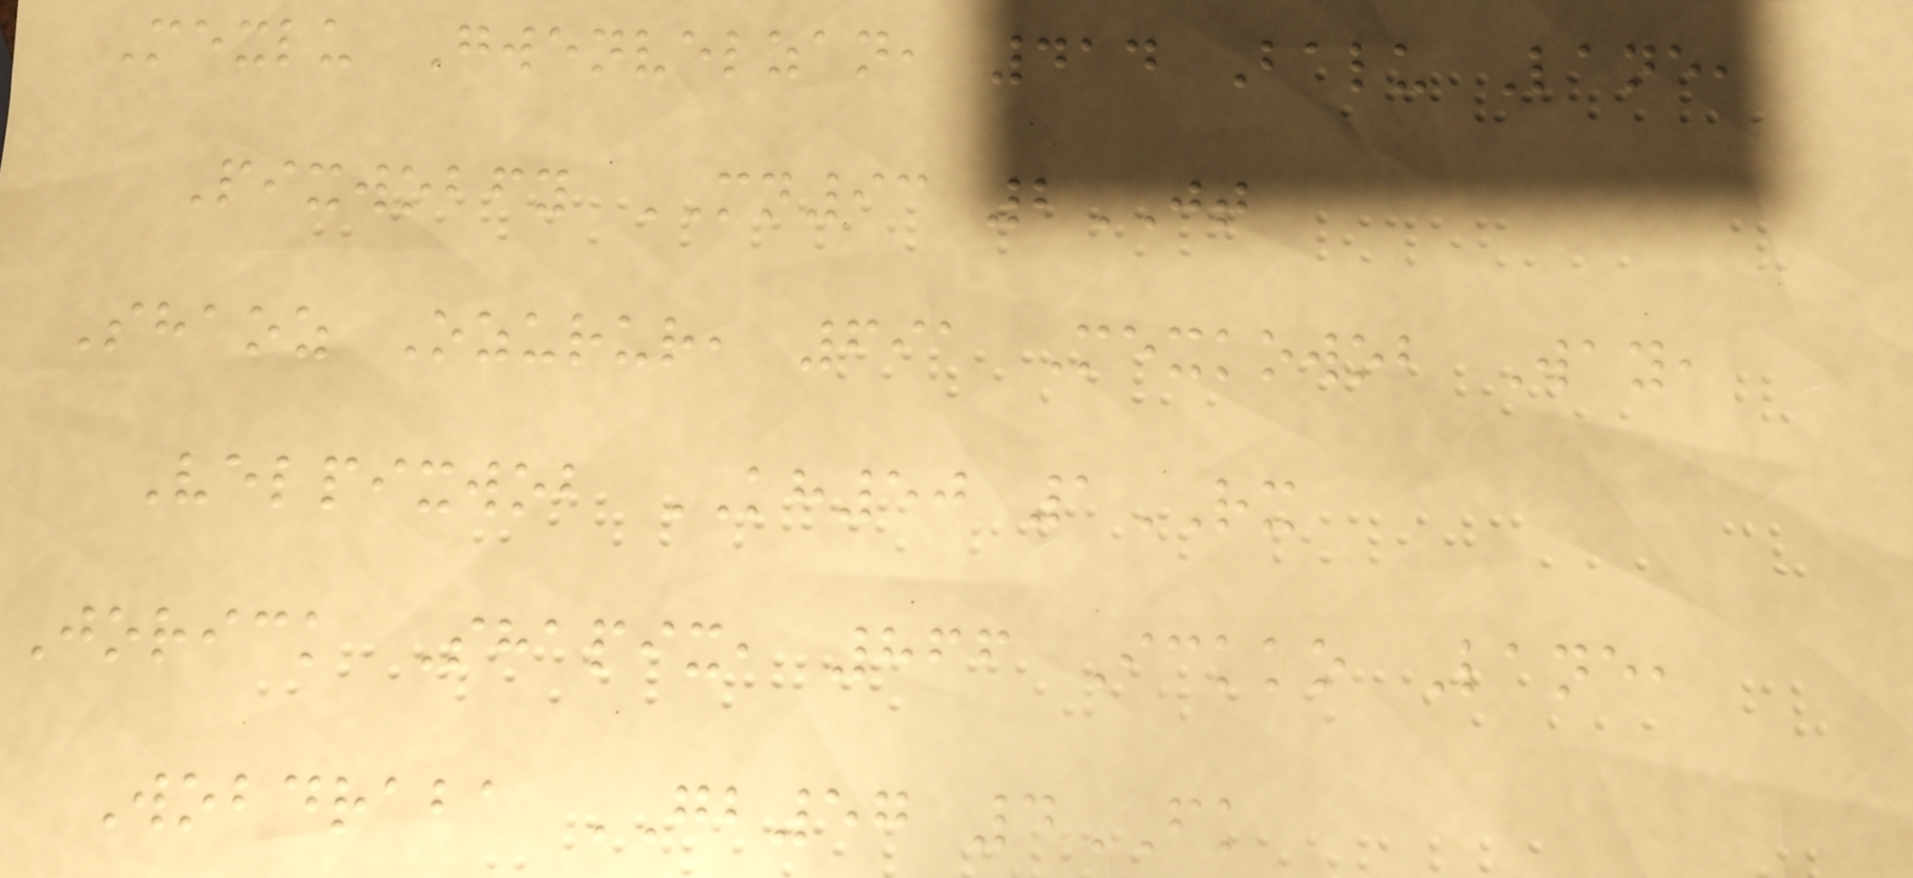Mexlu Gwenvelzan, 414 Balu Lane,
Pixwobfy MN93 2JT
Shaoz Ozurur, 691 Mexkowob Way,
Velpixwob KH50 1RX
Jorick Shapix, 866 Ickko Lane,
Wobdraba GB57 4FK
